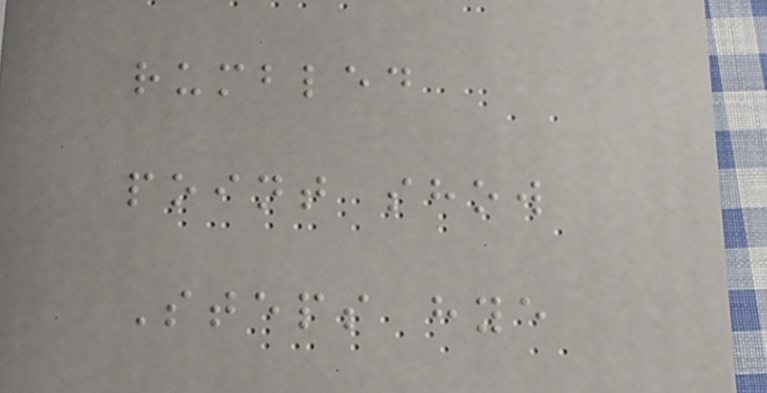rumbled
point show
Steps hye
